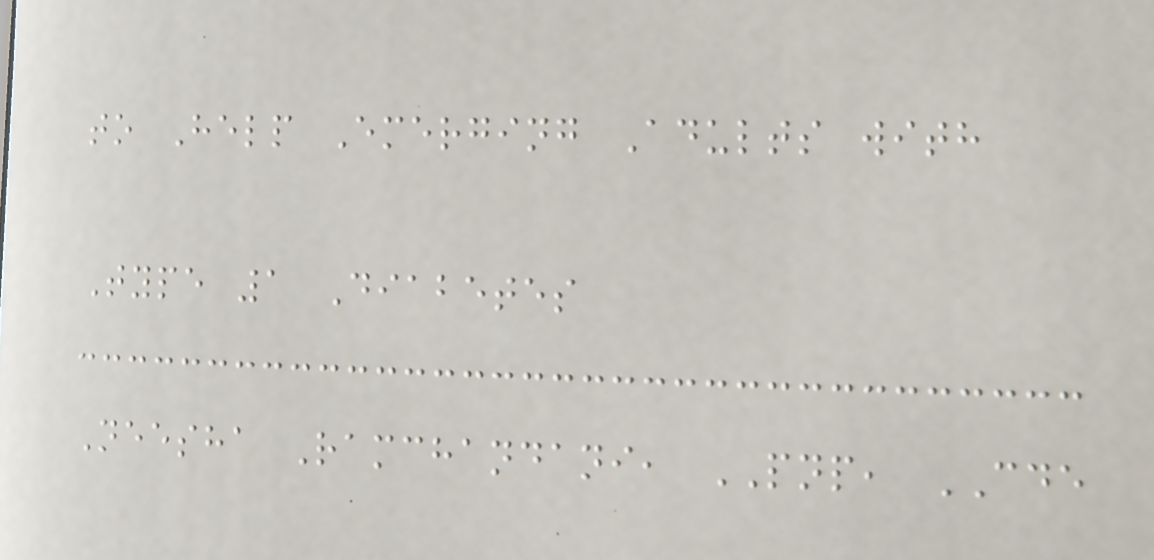to Help Emerging Adults with
Type 1 Diabetes
Neesha Ramchandani, PNP, CDE
